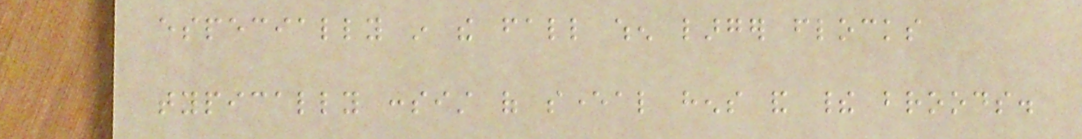especially in the fall when larger flocks
typically consist of several hens and their broods.
